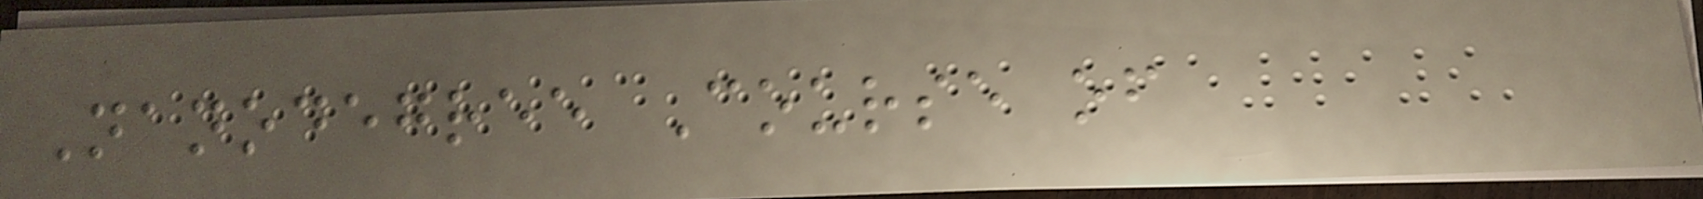Nanodegree Course of
